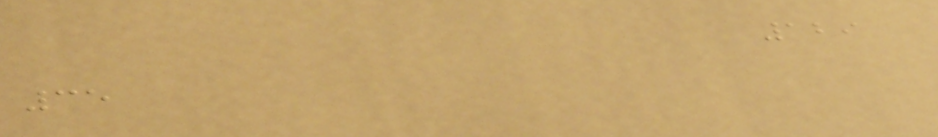129
35
